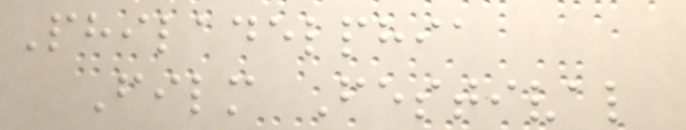Philadelphia
Film Festival
